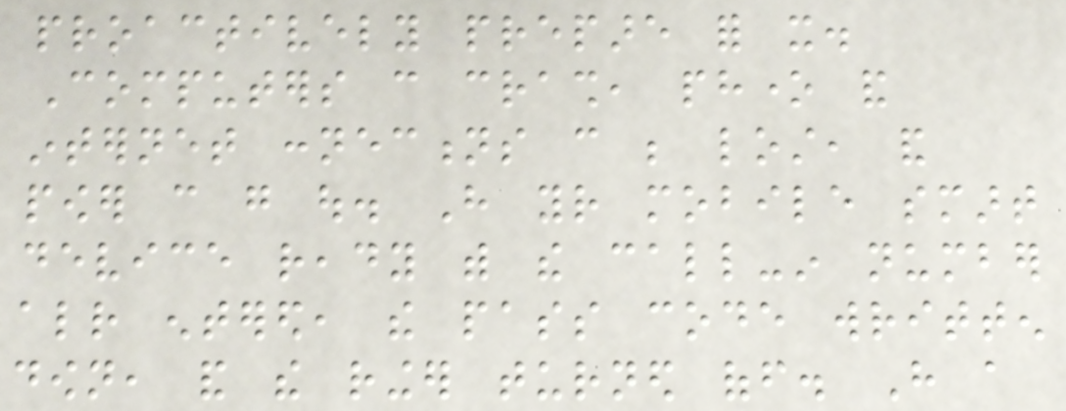proactively prepare for it.
Computers can crash, phone and
internet connections can be lost, and
power can go out. Have your mobile smart
device ready with the call-in number
already entered, the pass code written
down, and the ringer turned off. Have a
